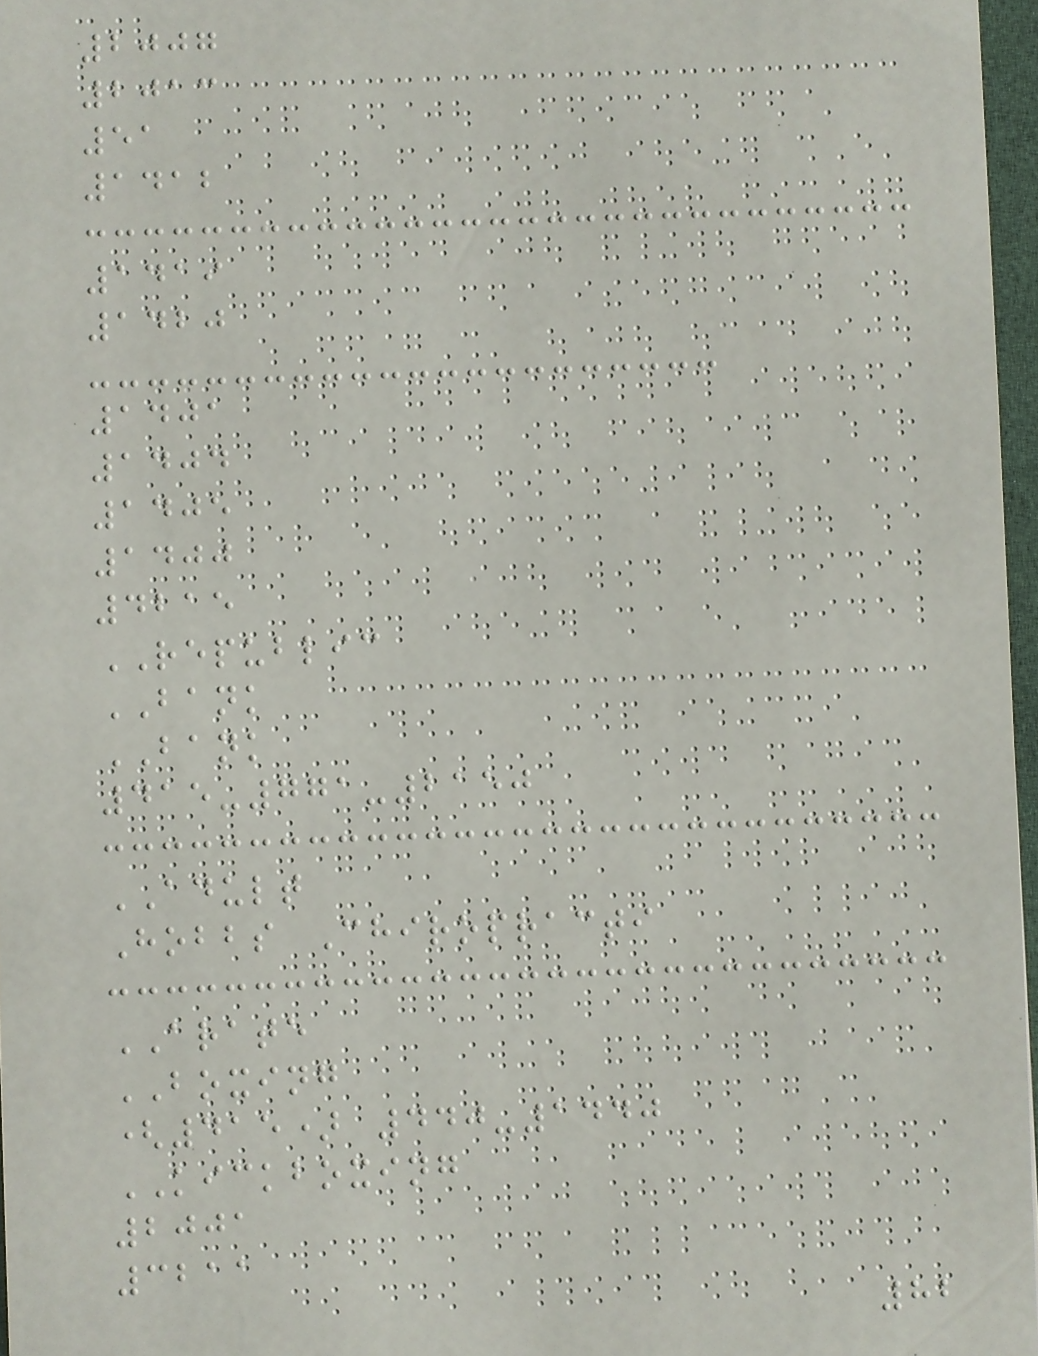2007
2013
51
1412
1419
1420
1401
1404
1405
1400
4215
REPUBLIC
BANK
BANK
415-771-2150
ADULT
Hobbs Chiropracti
ARATE
BOXING
(415) 440-1440
KICKBOXING
2001
3211
82
